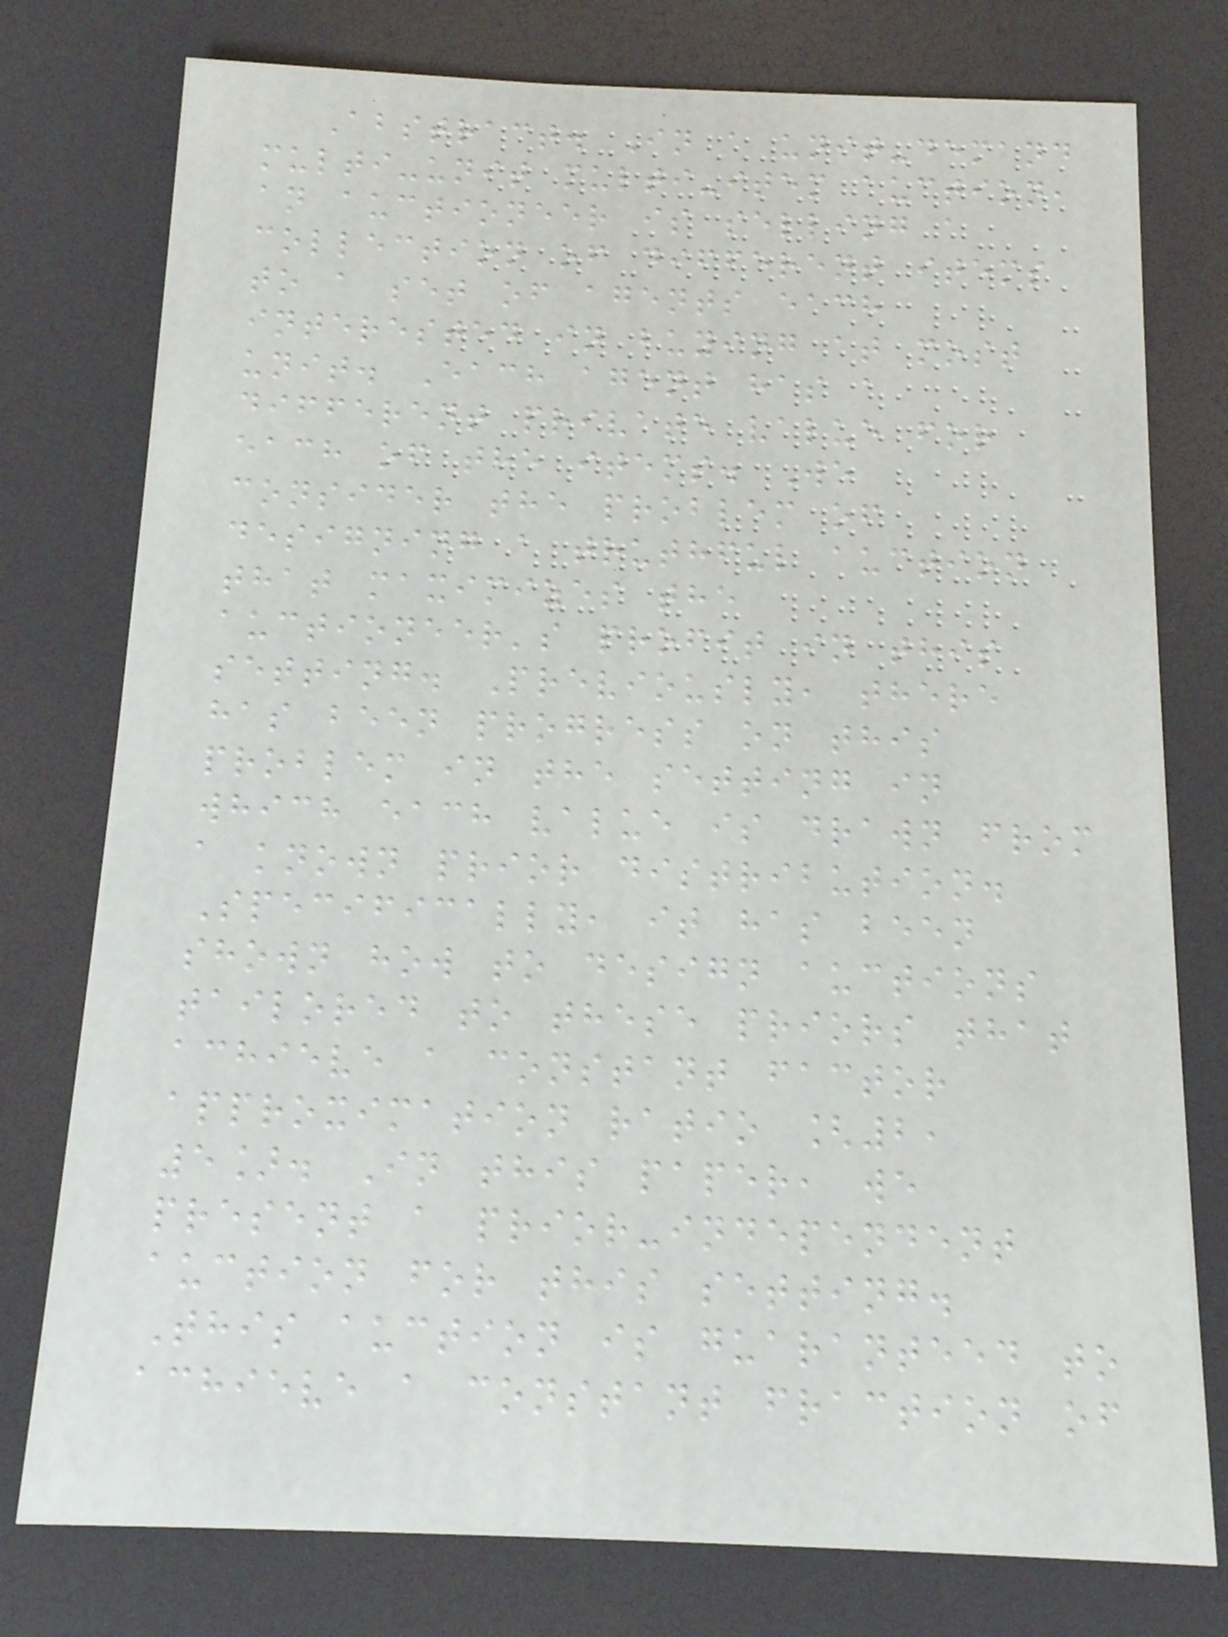Abstract. In a unit-demand
multi-unit multi-item auction,
an auctioneer is selling a
collection of different items
to a set of agents each
interested in buying at most
unit. Each agent has a
different private value for
each of the items. We
consider the problem of
designing a truthful auction
that maximizes the
auctioneer's profit in this
setting. Previously, there
has been progress on this
problem in the setting in
which each value is drawn from
a known prior distribution.
Specifically, it has been
shown how to design auctions
tailored to these priors that
achieve a constant factor
approximation ratio [2,
5]. In this paper, we
present a prior-independent
auction for this setting.
This auction is guaranteed to
achieve a constant fraction of
